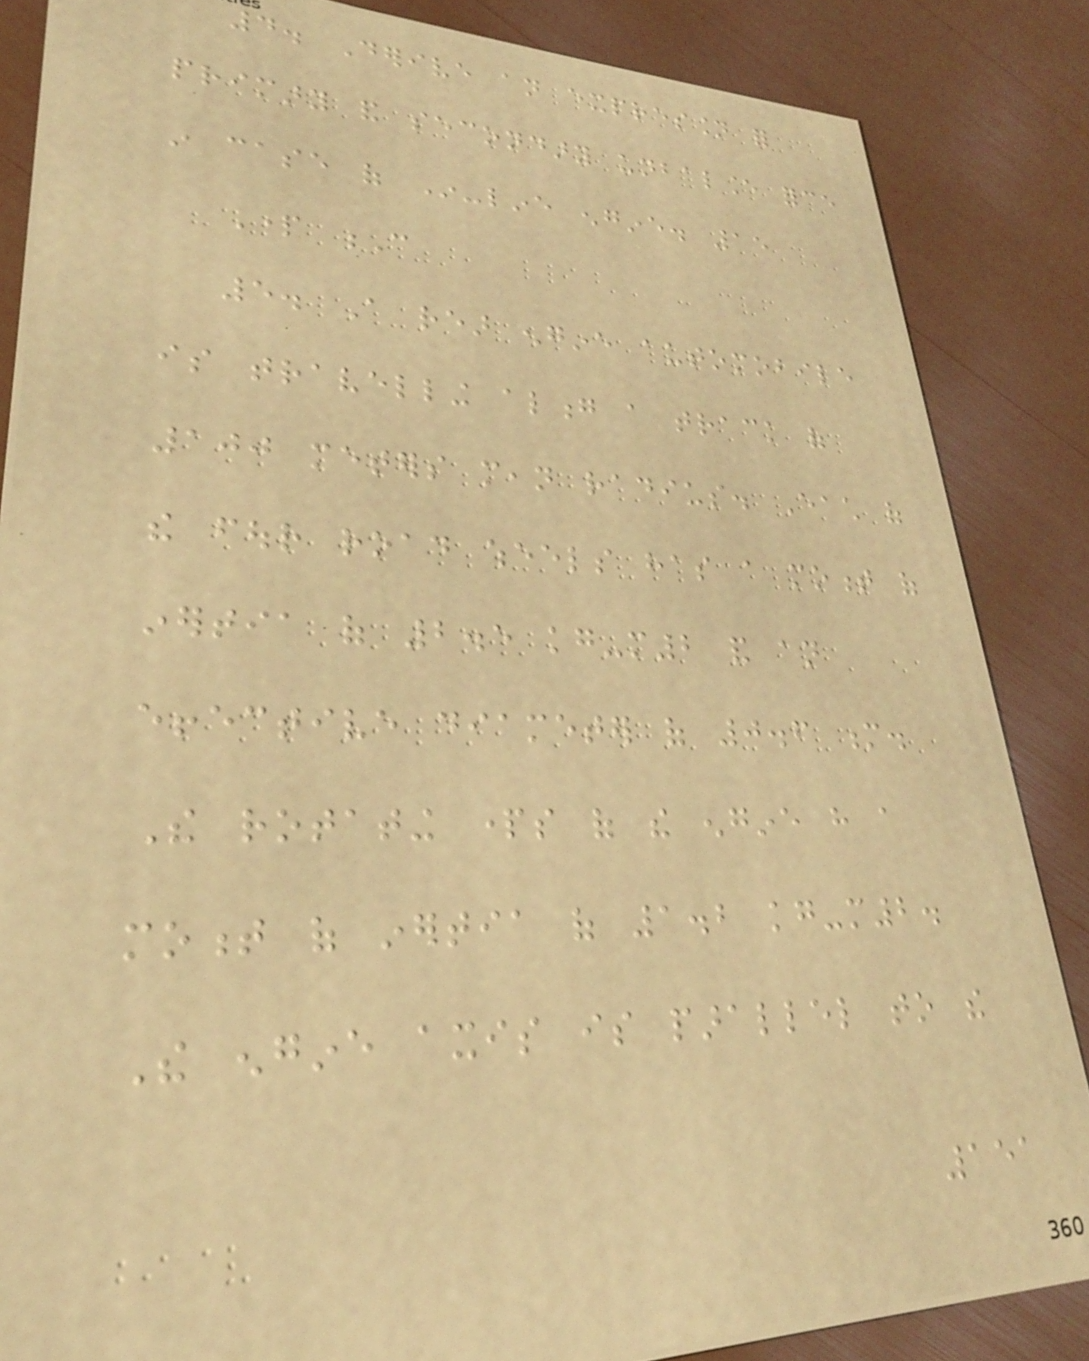4. Derive an expression for
primary and secondary unbalance force
in case of In-line engine. 15
Part C
5. A rear engine automobile
is travelling along a track of
100 meters mean radius. Each of
the four road wheels has a moment of
inertia of 2.5 kg-m2 and an
effective diameter of 0.6 m.
The rotating parts of the engine have a
moment of inertia of 1.2 kg-m2.
The engine axis is parallel to the
151
